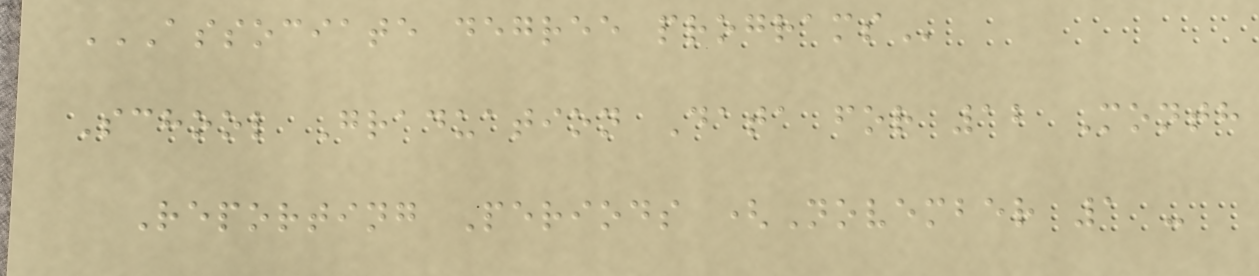ASSOCIATE DEGREE PROGRAMS
School Graduation Data for 12 Month
Reporting Periods (November 1 -
